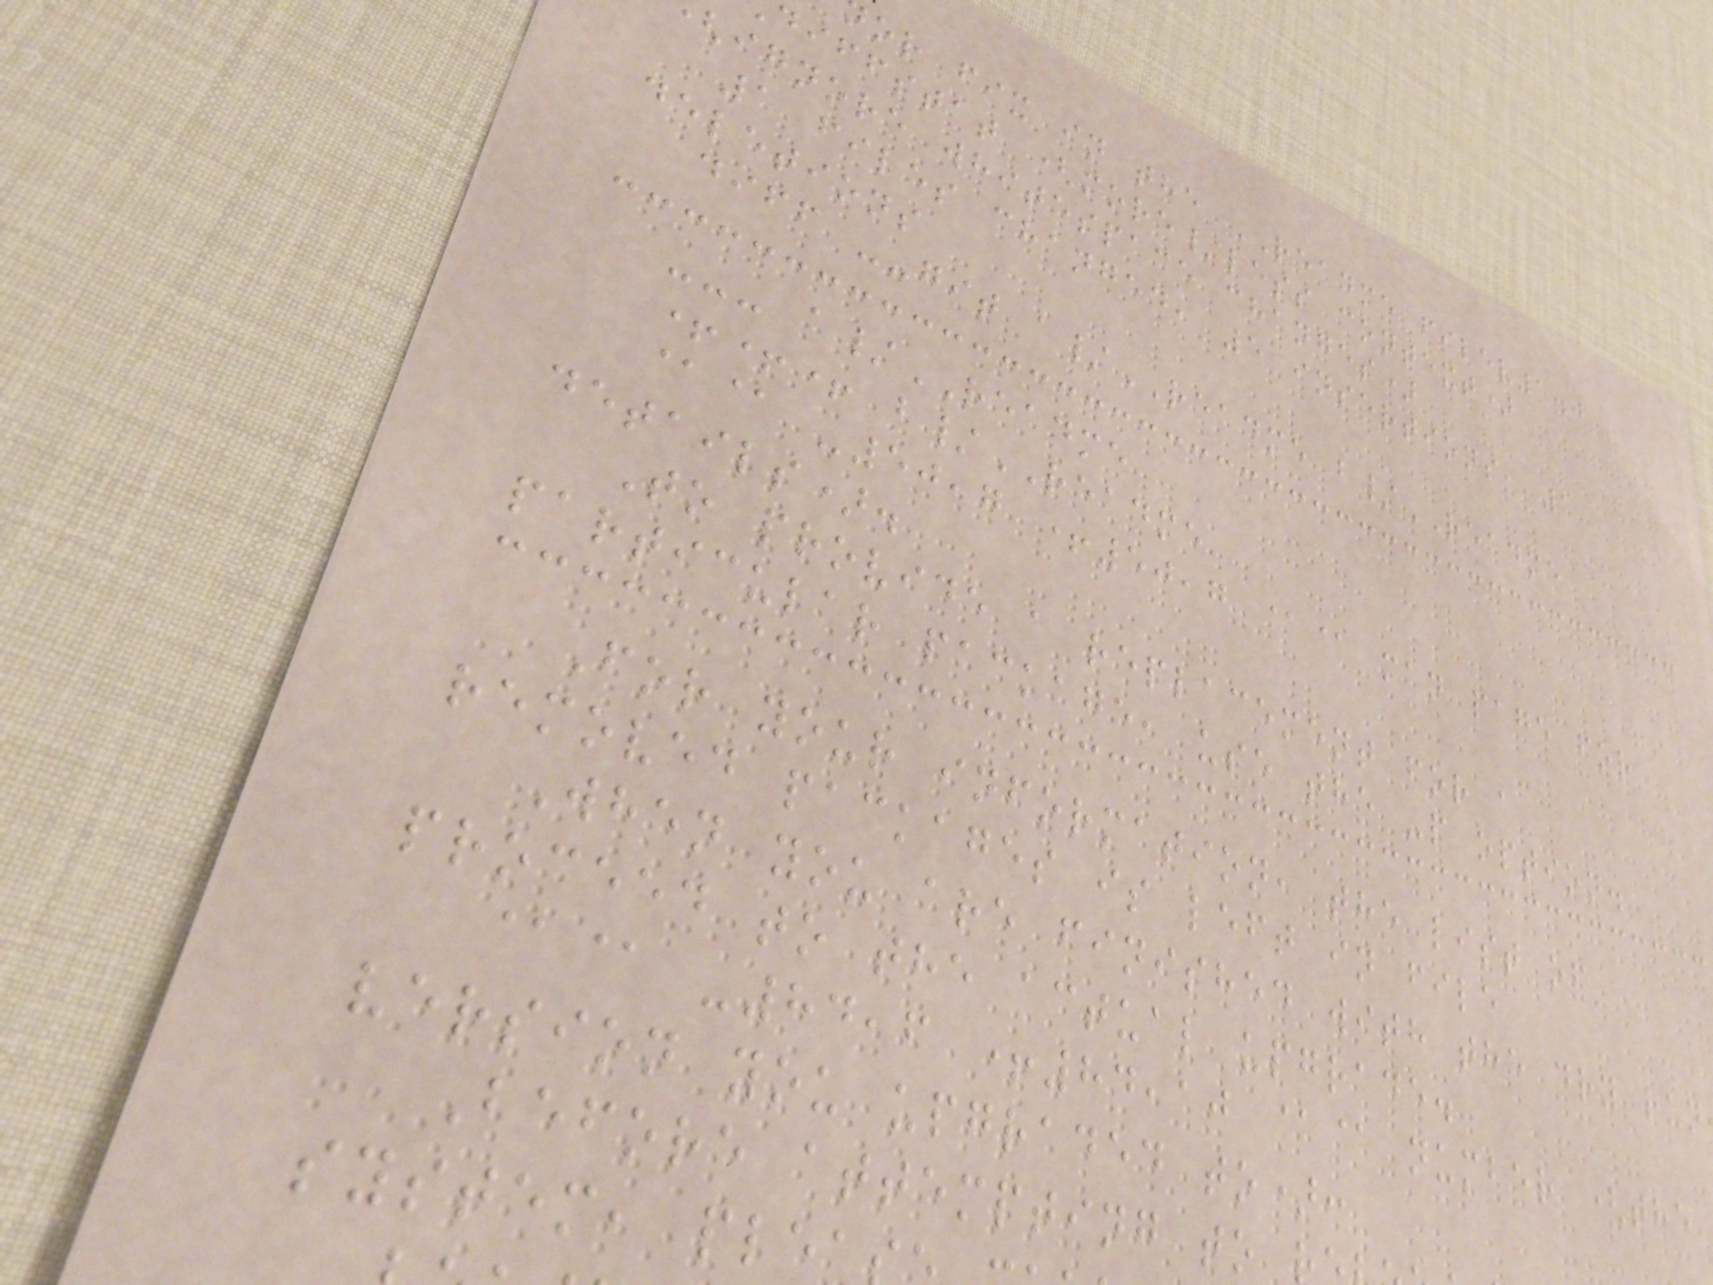or fix in the README filev1.0
diffstat (more/less context)
ignore whitespace changes)
1 files changed, 5 insertions, 1
deletions
diff --git a/README b/README
--- a/README
+++ b/README
@@ -50,7 +50,7 @@ man page for
details).
To provide a replacement for a
particular package, use the -p option.
For your information, the list of
removed packages is left in file
When you are finished with the dry run
proceed to the actual upgrade.
@@ -84,6 +84,10 @@ number (the
version you upgraded to):
Before attempting to
system, plea
